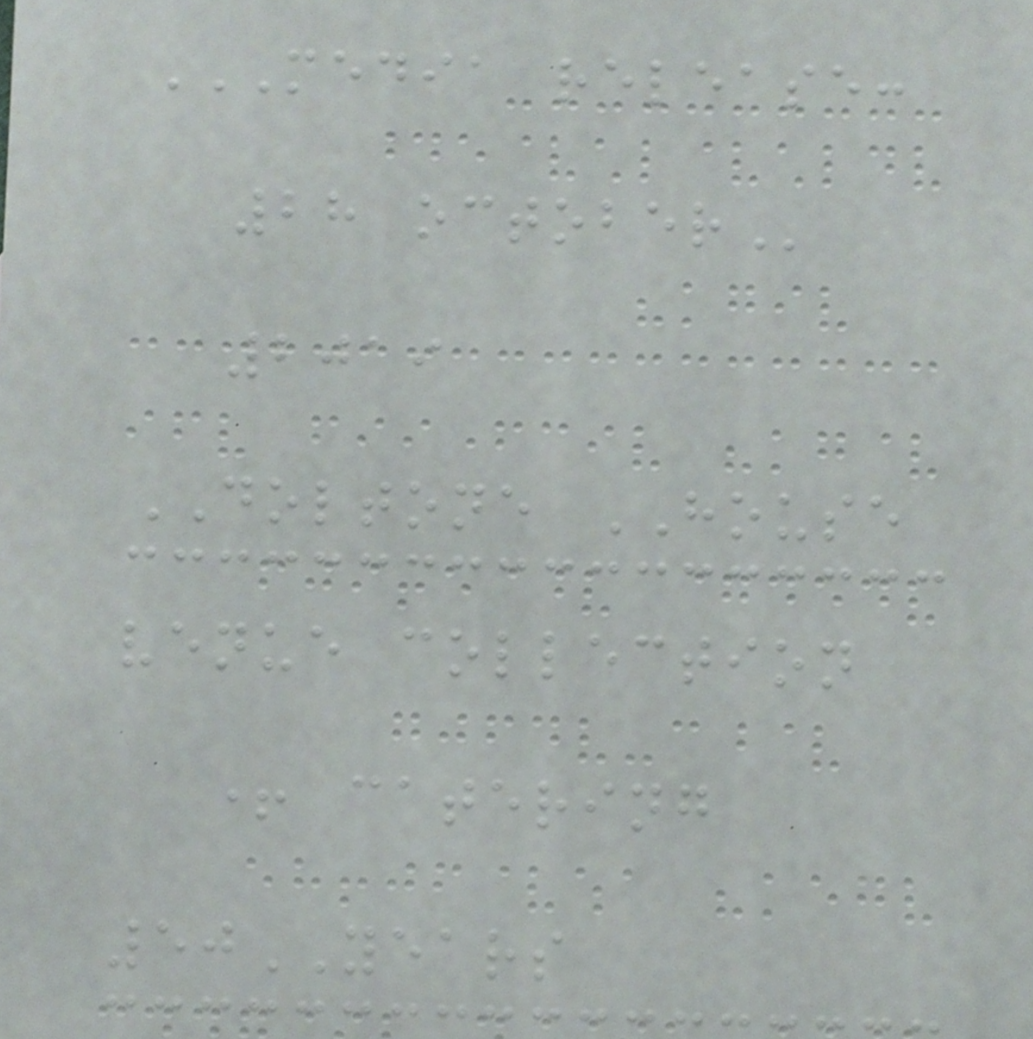MEDIA RELEASE:
28 OCTOBER
2019
DOLTONE HOUSE
venue collection
+ catering
50YEARS
